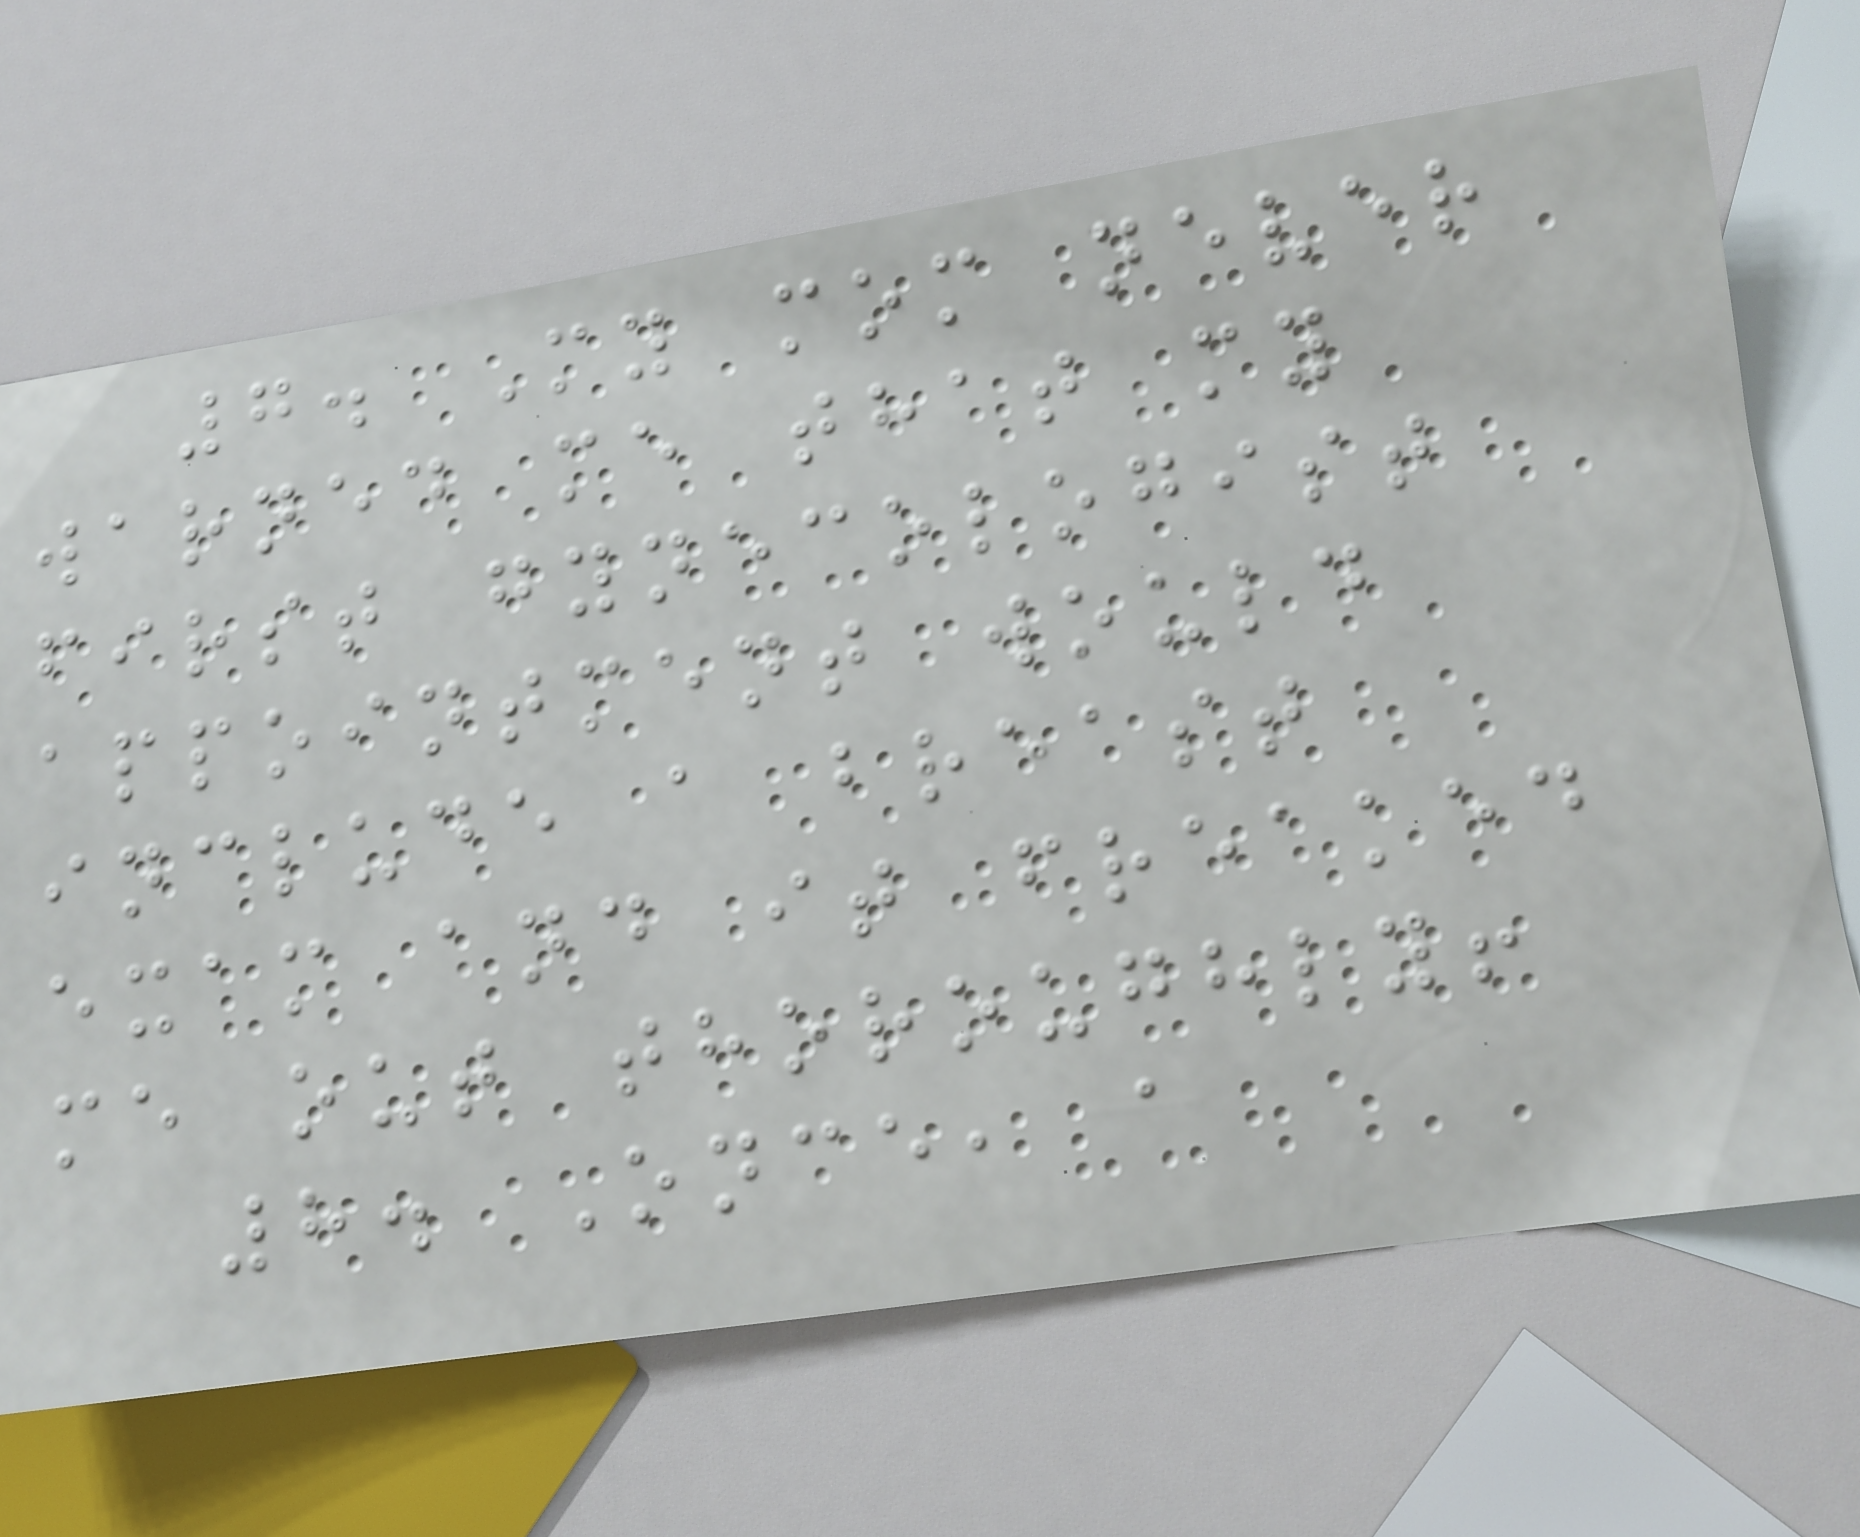7. My mom never
warned me that my
first gynecologist
appointment would
include a breast
exam and it freaked
me out thoroughly!
8. Once, a
